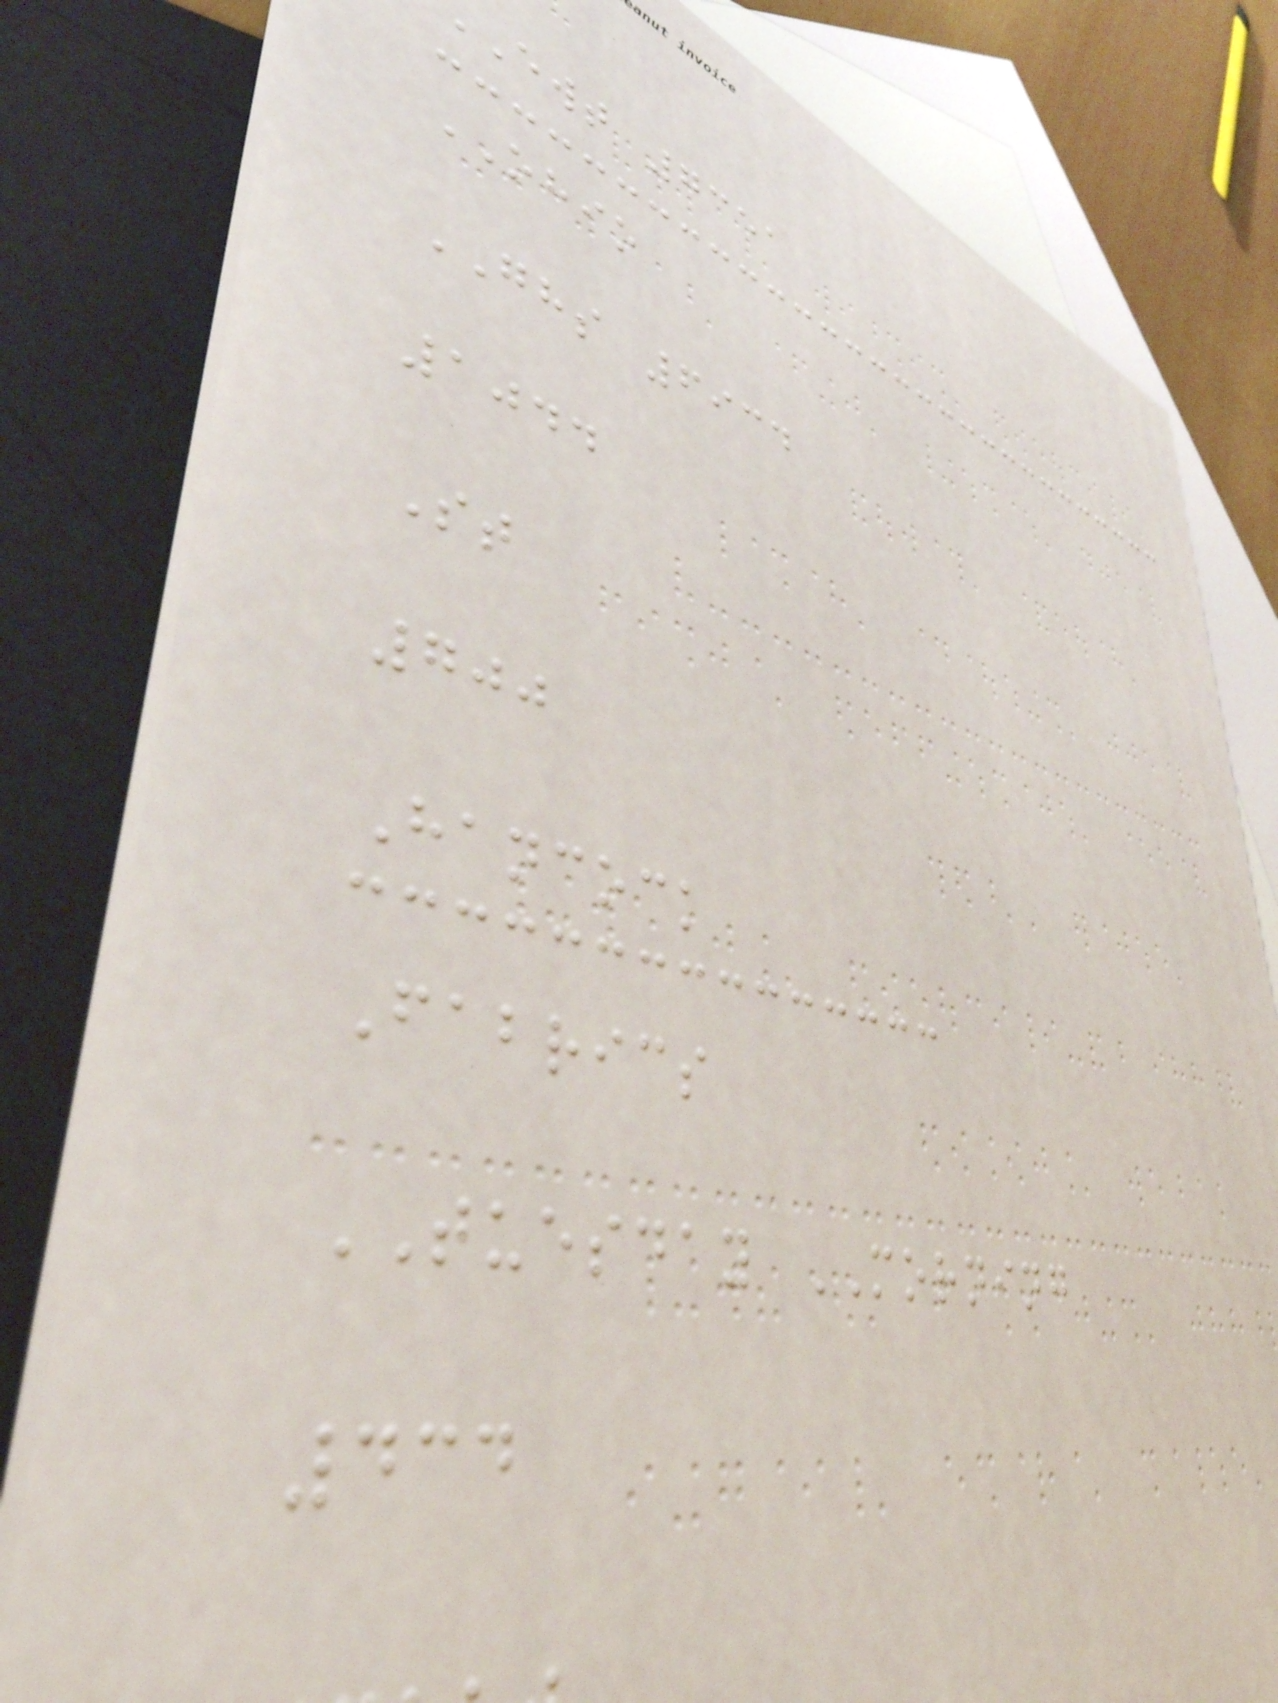ewt 7351
OHIO
GHS 6934
1044
St
700
Hancock
Fabrics
TUESDAY MORNING
434
